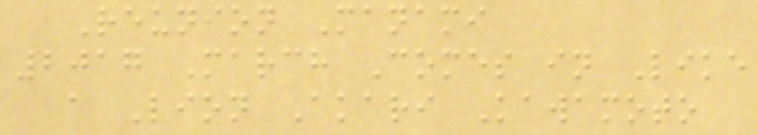Reunion Manami
2017 March Comes in Like
a Lion Akari Kawamoto
